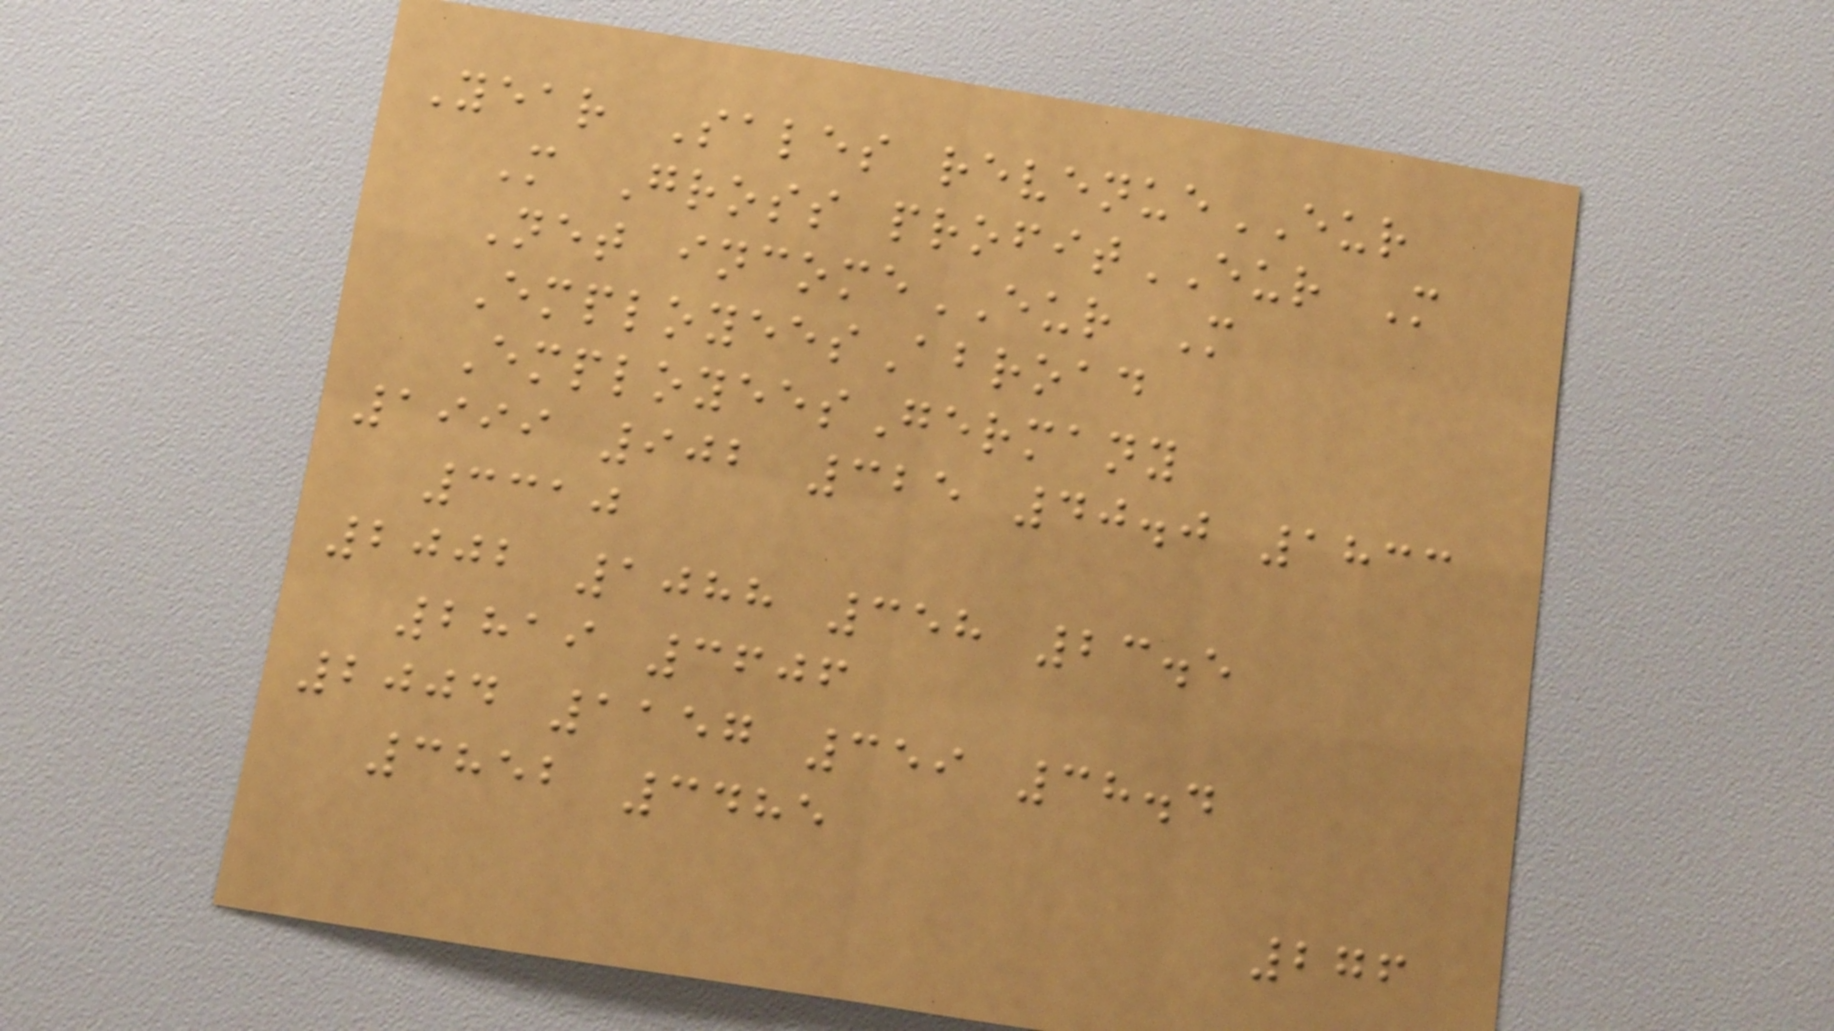Year Sales revenueEUR
M Gross profitEUR M
Net incomeEUR M
EmployeesAbroad
EmployeesGermany
1999 902 325 40.0 1833
3310
2002 1088 358 23.5
2819 3606
2004 1157 359 38.4
3852 3485
276
